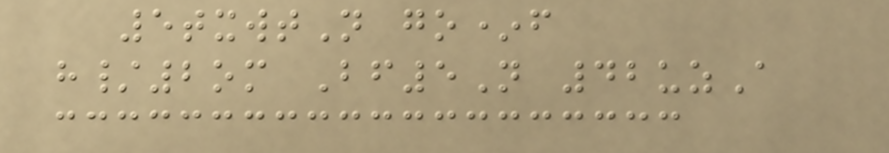5txwtN go*f
h/2om Bf5N 42uzA
